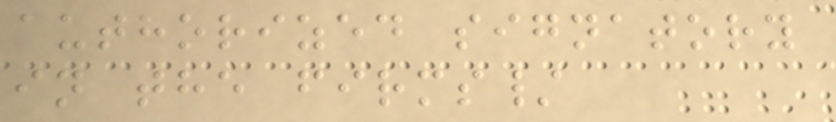authorized signatory
in the firms/
